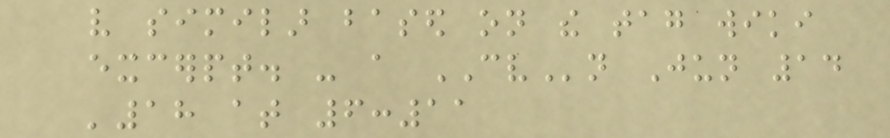very similar based on the tag wiki
excerpt. - a CVn Jun 14
'18 at 6:11
